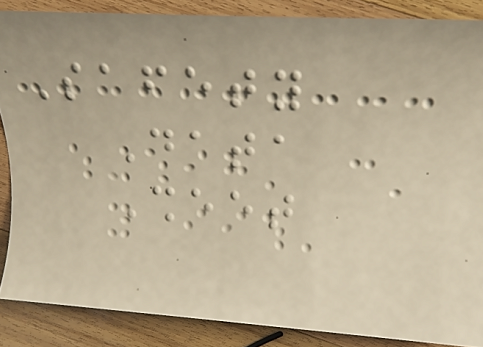Safety
Data
Sheet
